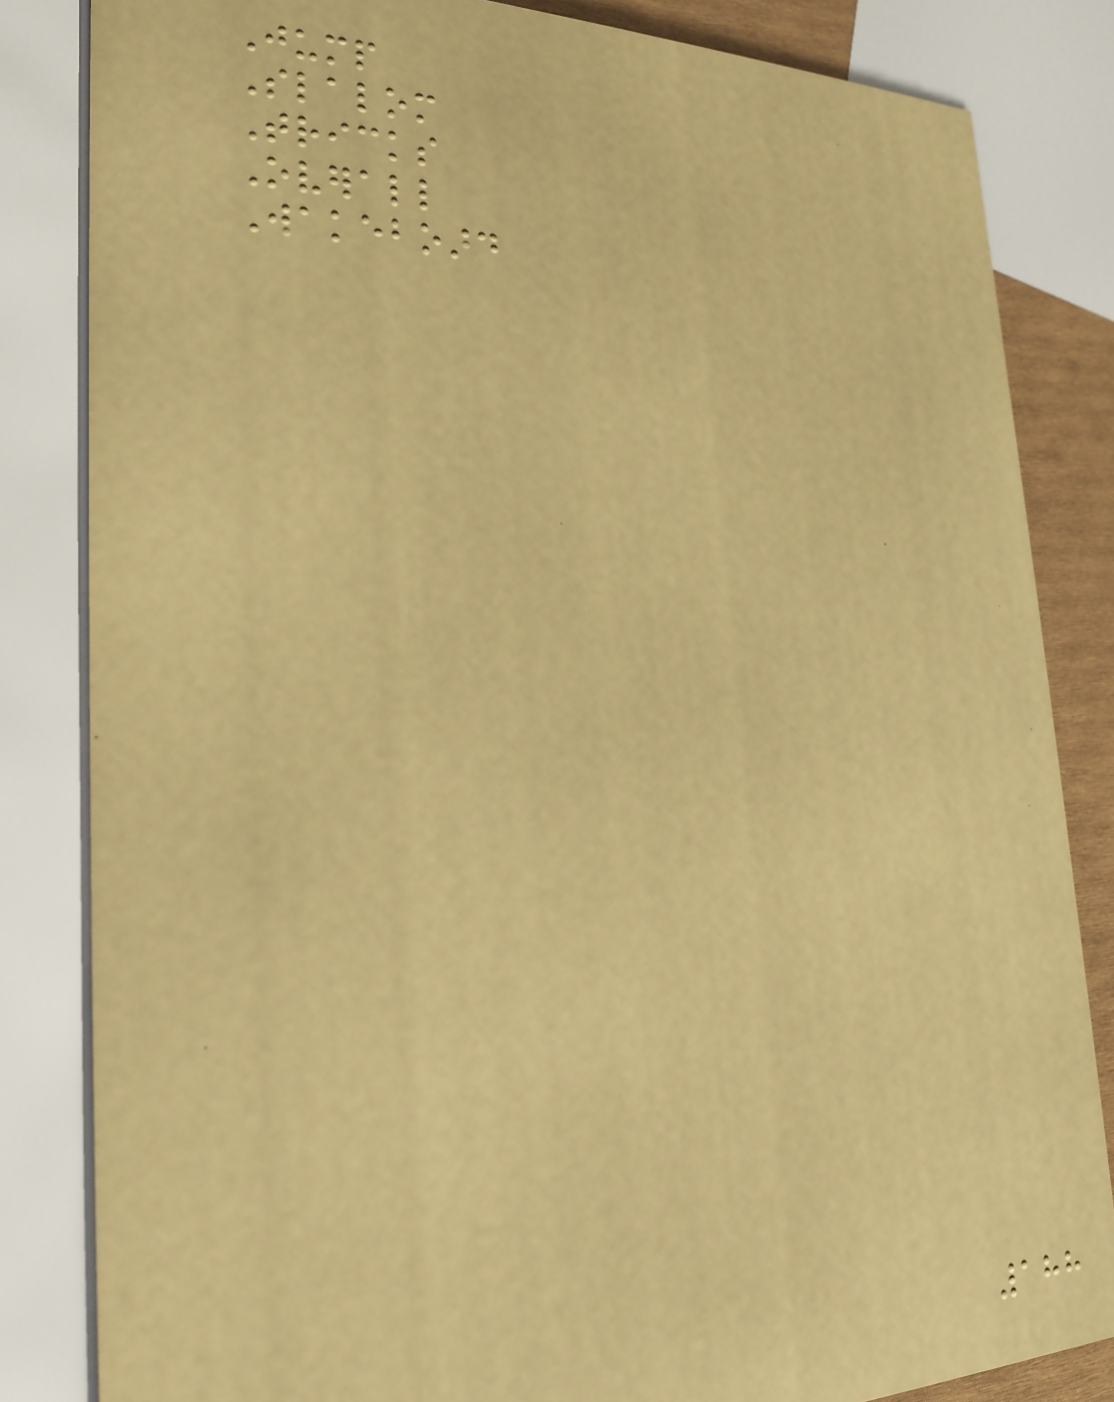Jump
Slalom
Tricks
Overall
Wakeboard
188
